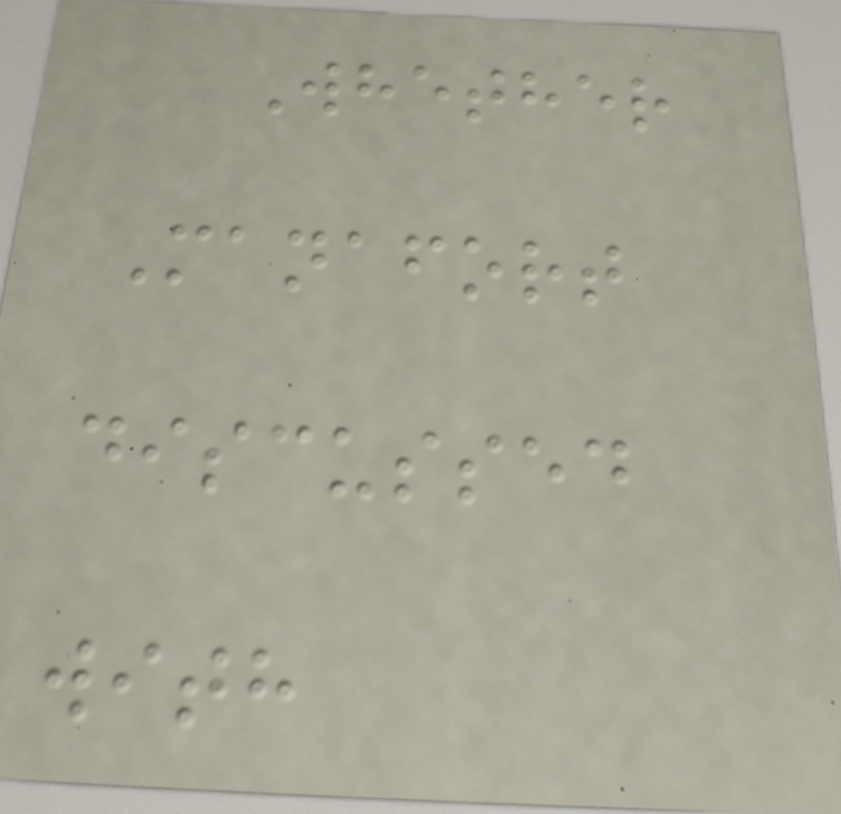Whether
Manafort
discussed
with
